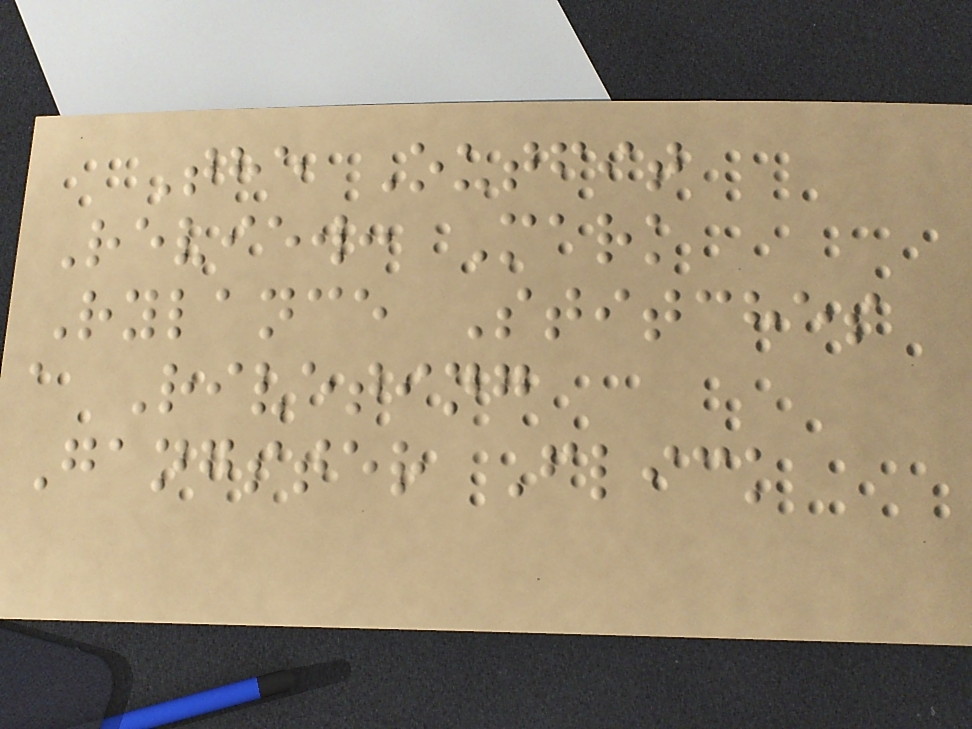The Outfit
Review: Mark
Rylance Stitches
a Riveting
Gangster Flick
